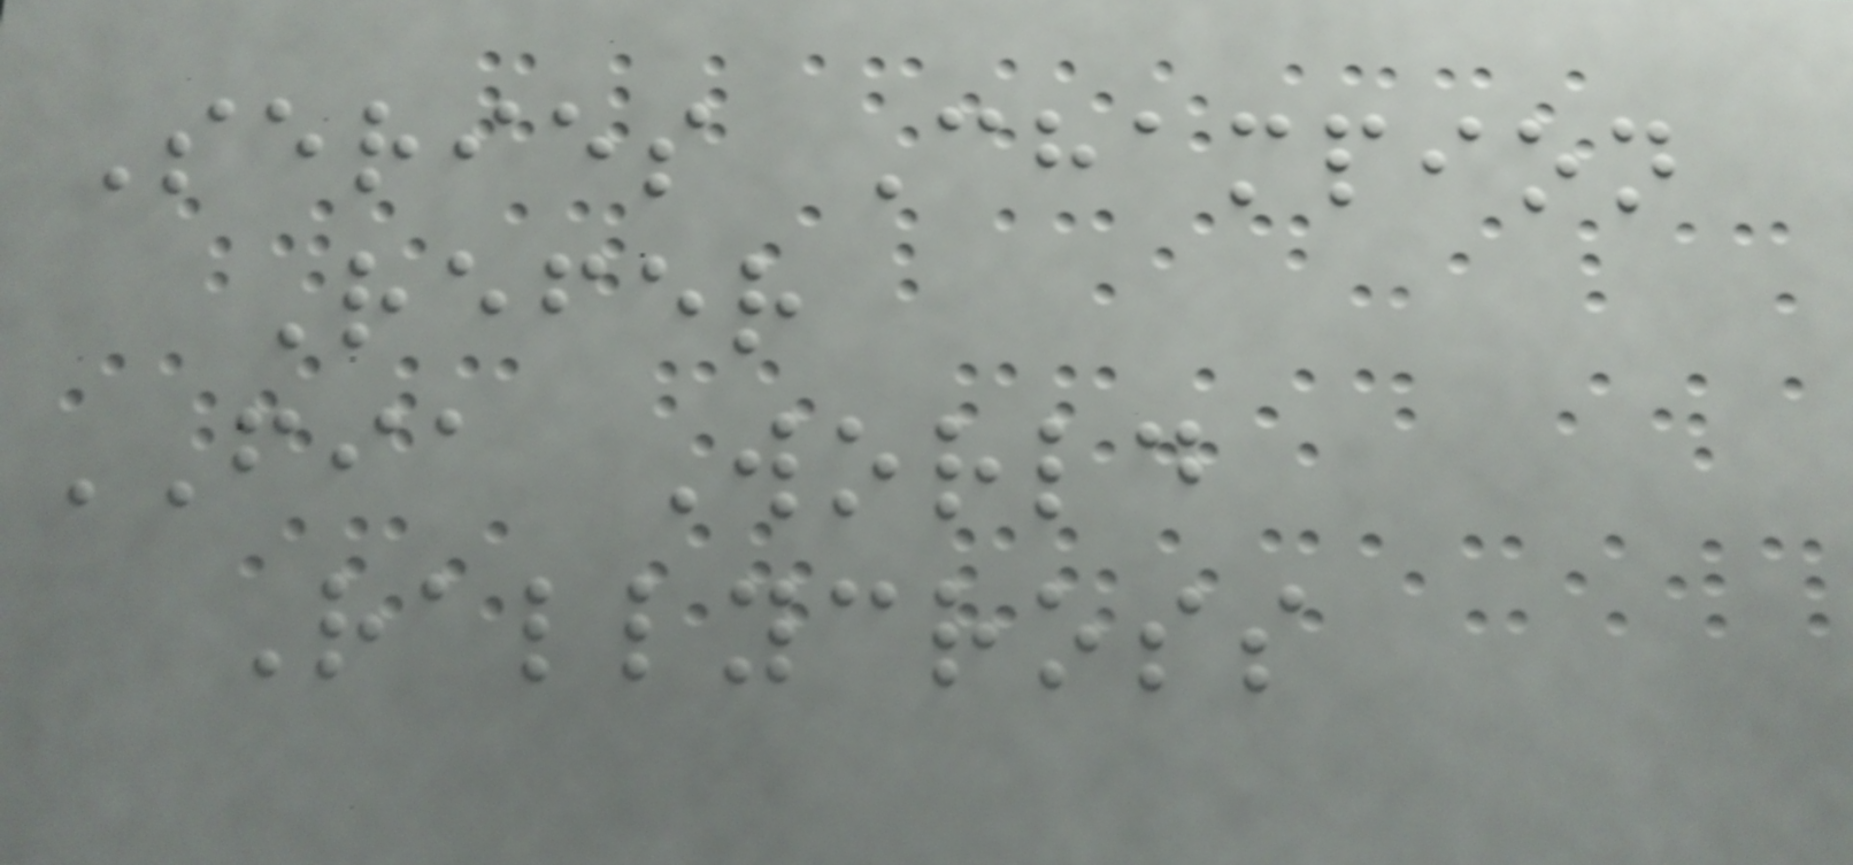Series Champion
Refer
FIA World
Rallycross
